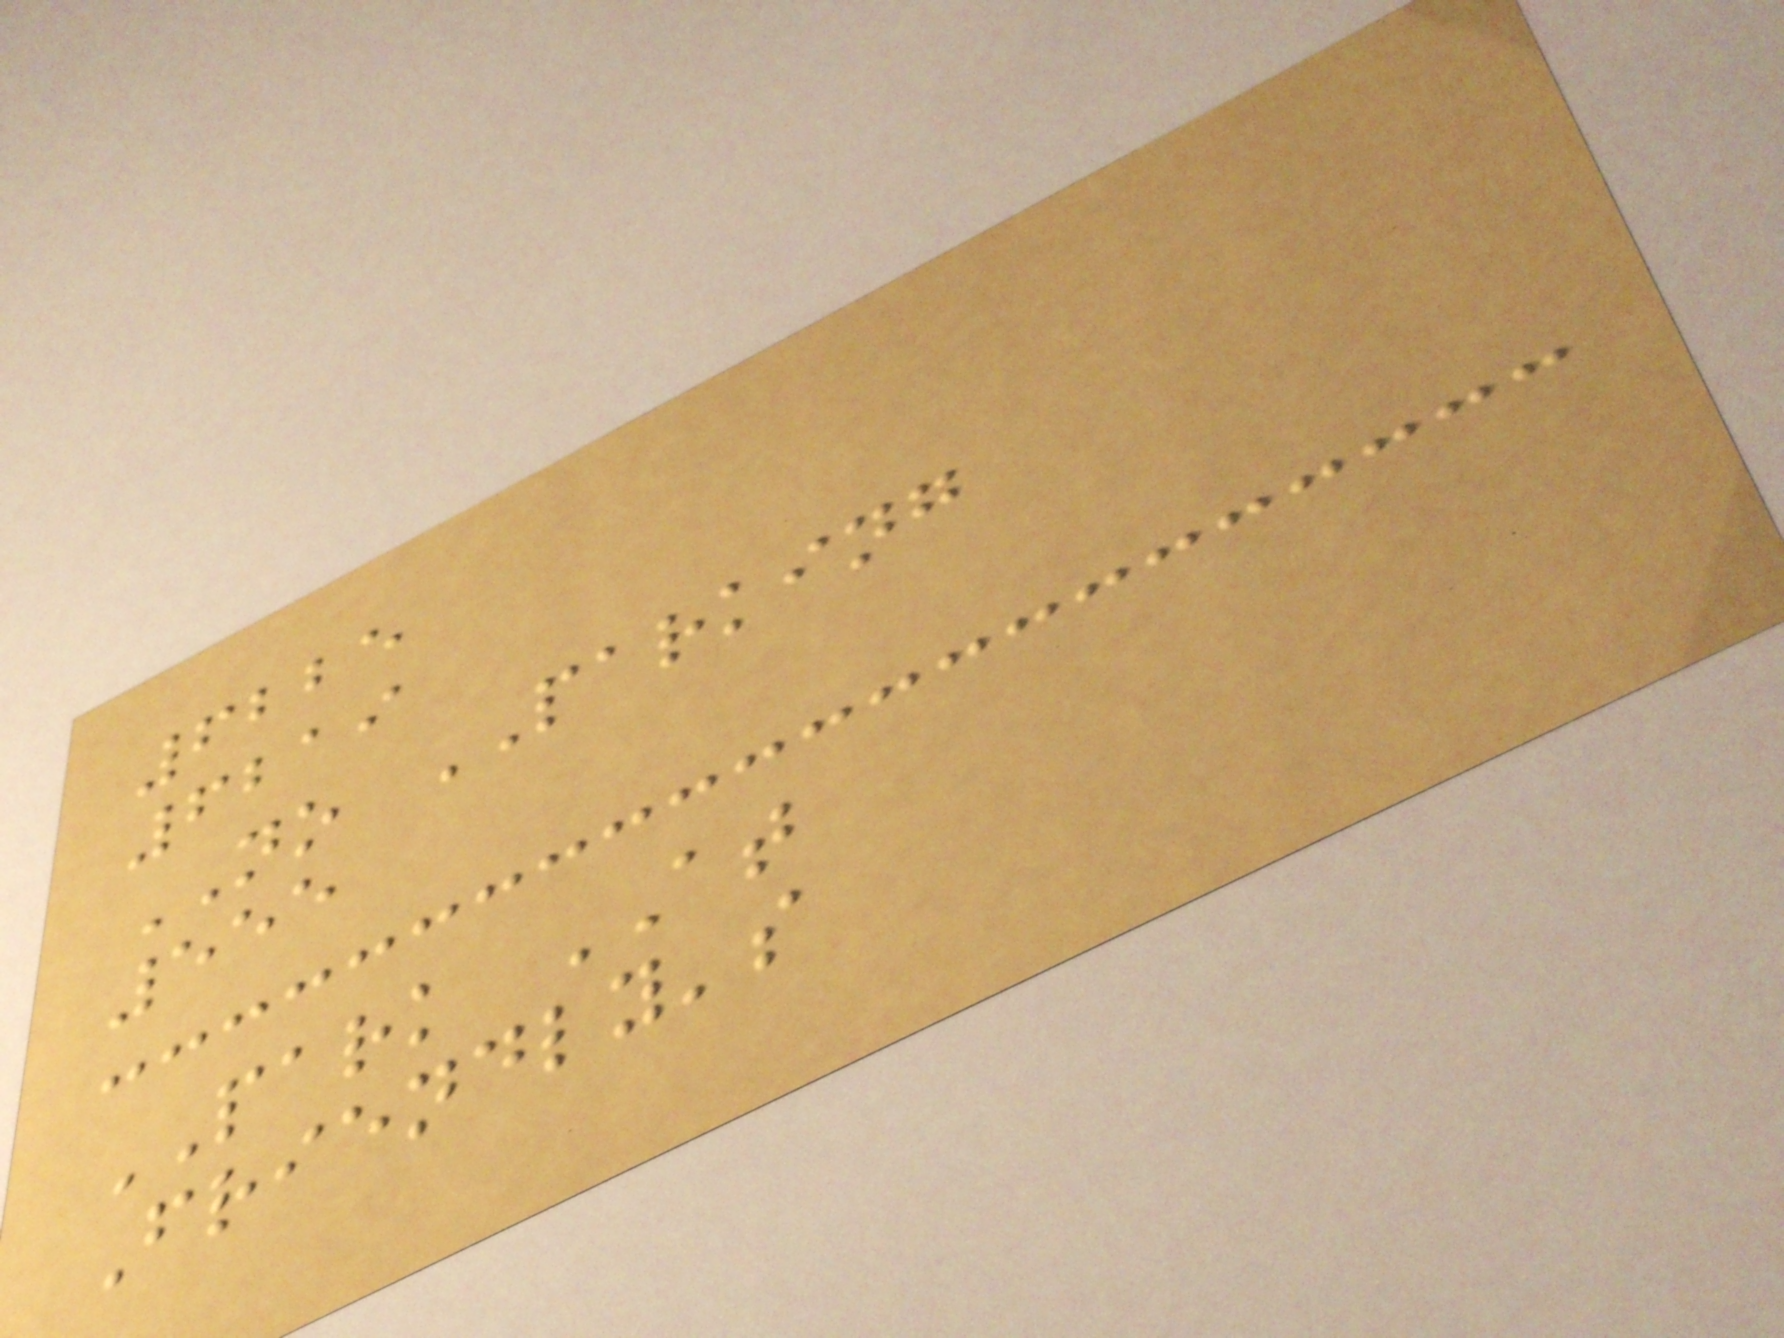6225
6219
NO PARKING
555
PARK AT
Friendly's
